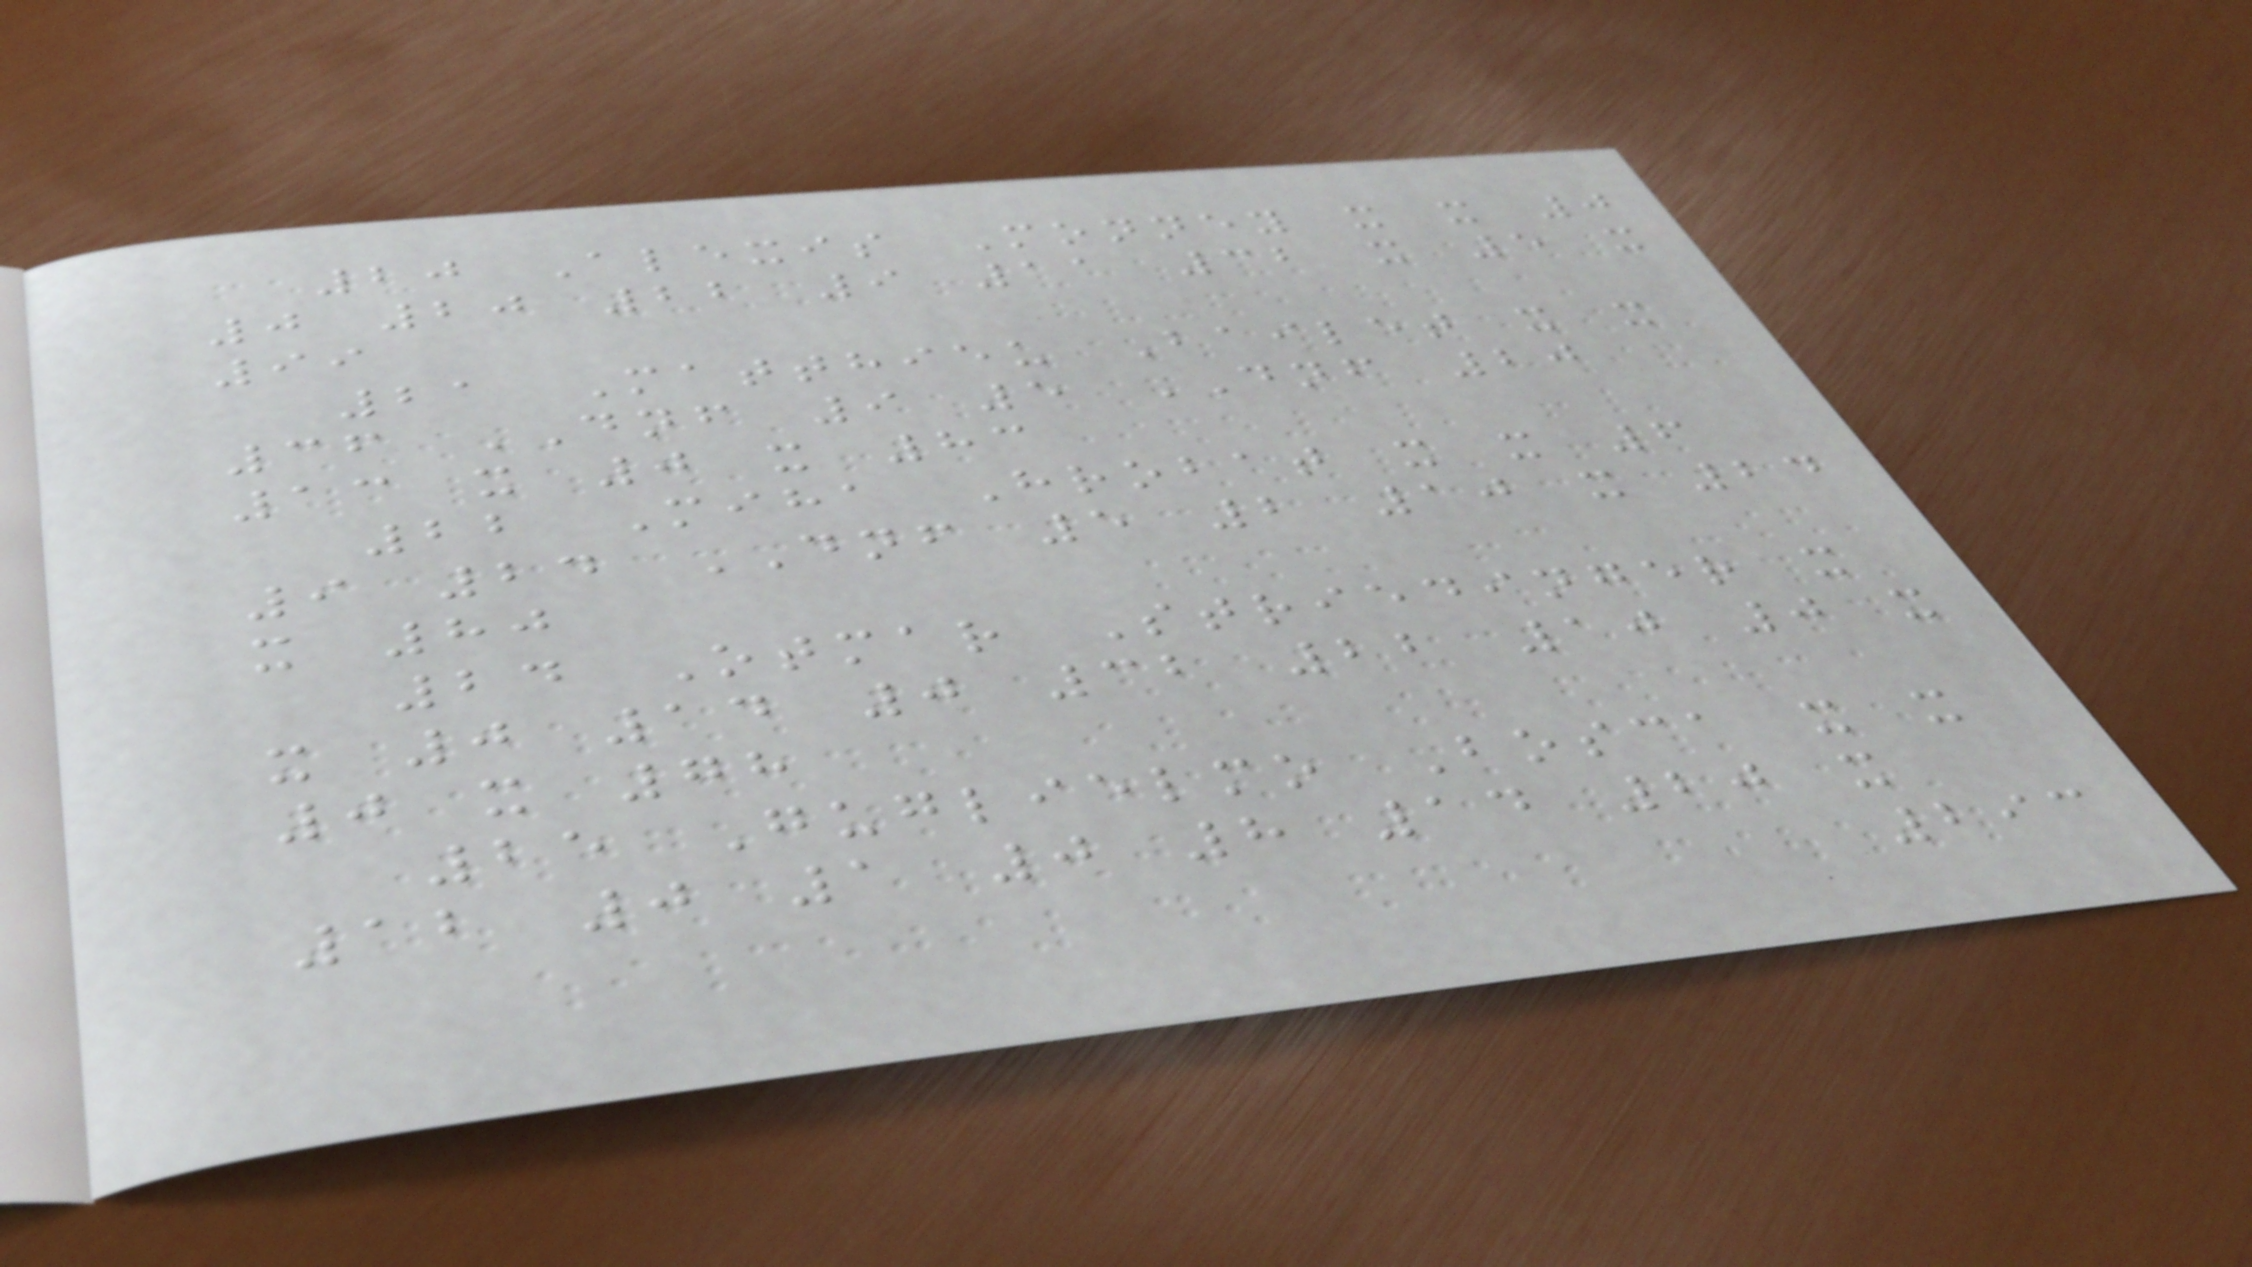20 Alexis Monney x x 0
0 20 22 9 11 32 x 5 x
99
21 Matthieu Bailet x x
36 DNF 9 5 DNF 20
13 x 0 x 83
22 Miha Hrobat x x 6
9 24 DNF 5 2 10 x 24
x 80
24 Otmar Striedinger x
x 0 14 0 32 22 10 0 x
0 x 78
25 Guglielmo Bosca x x
12 0 1 0 8 14 20 x
293
